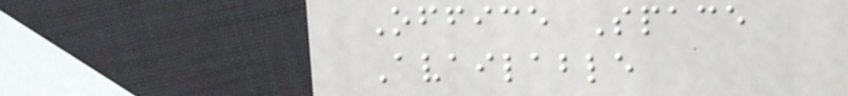Office Space
Available
